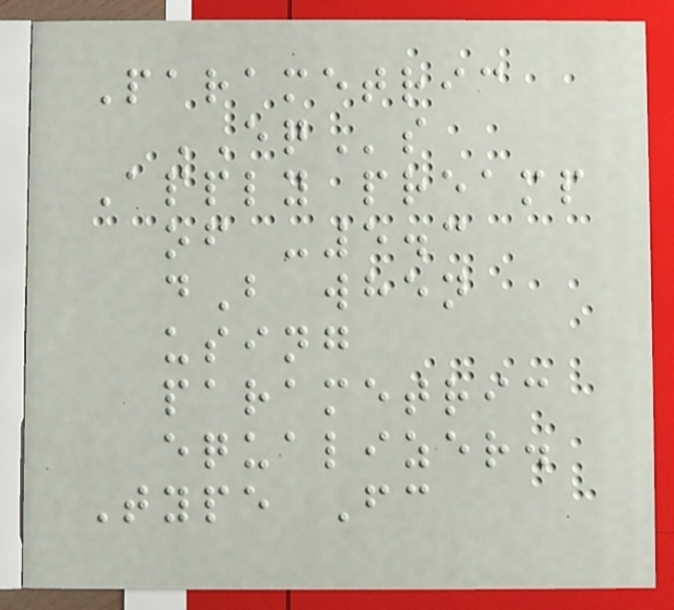Parametric
EQs
Apply preamp
of -5.3
dB when
using
parametric
equalizer.
Type Fc
